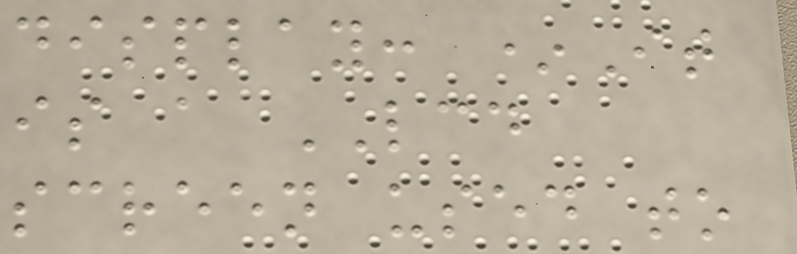display: *It
is a LCD
screen used to
